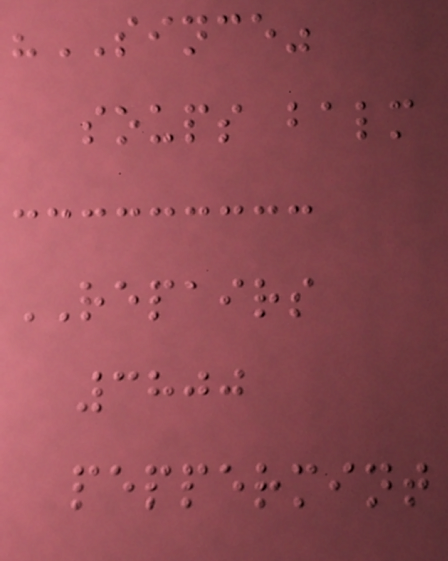"SINCE"
soups balm
REPAIRS
3800
peppermint
